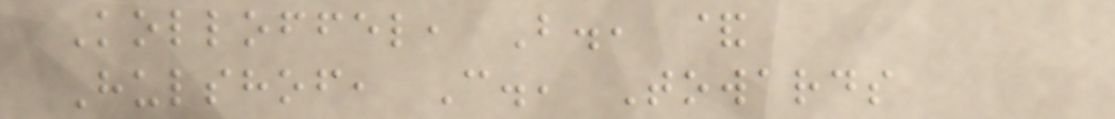Kolloffel, B., &
Hulshof, C., Towards
